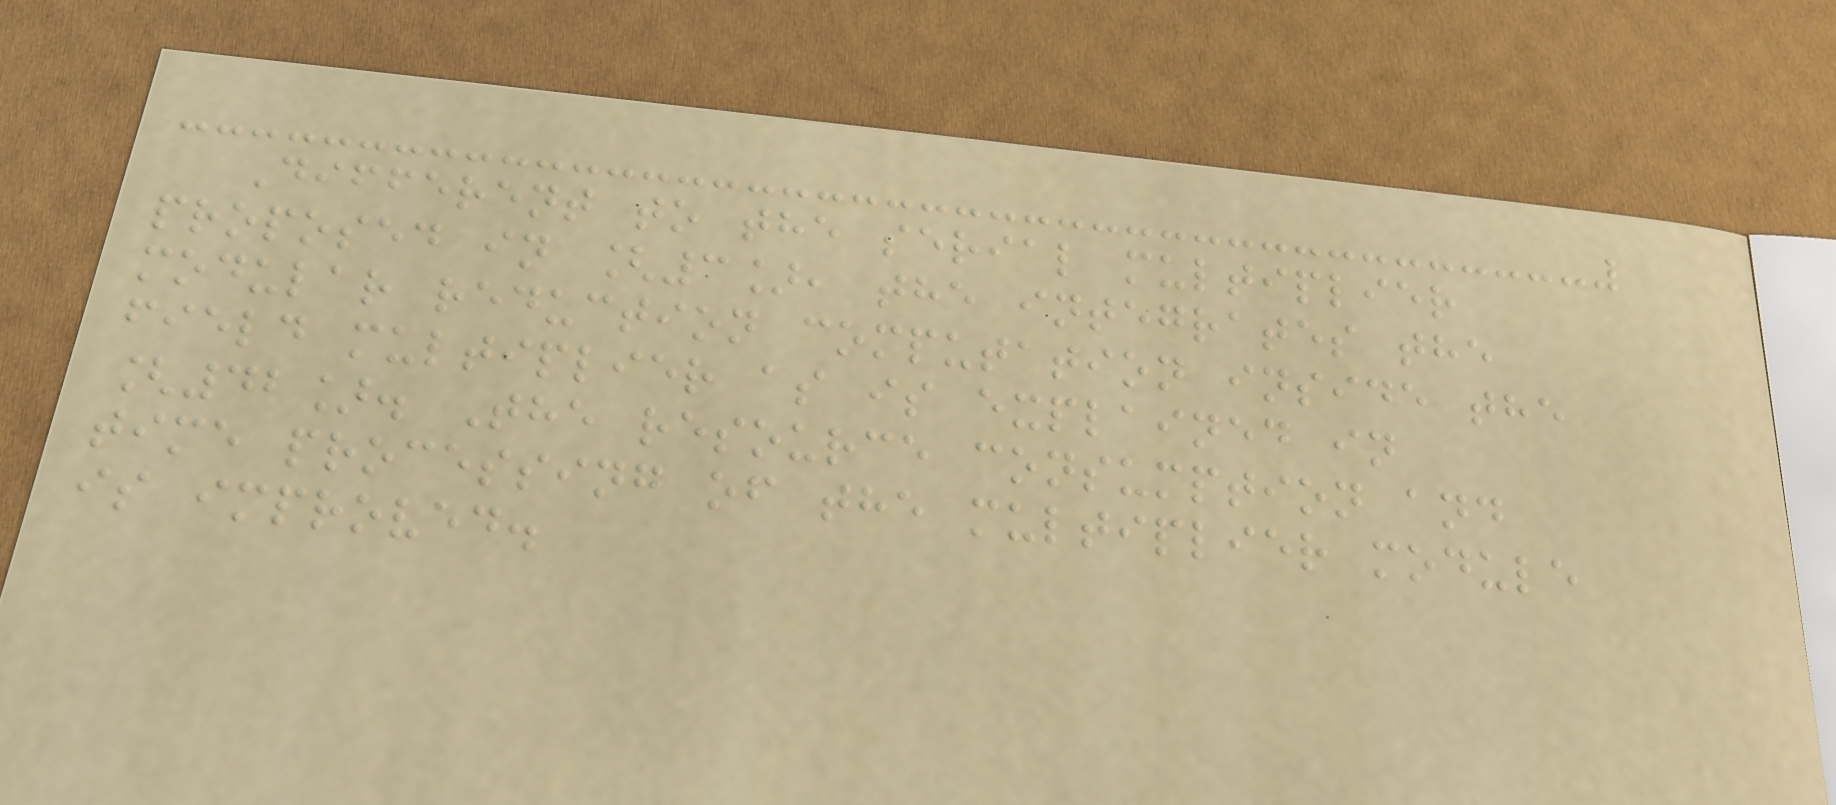Different to the serial multiplier
proposed in [3], the integrates the
modular reduction computation inside the
field multiplier as is explained in
[42]. The resource consumption and
time processing of the multiplier module
is improved.
